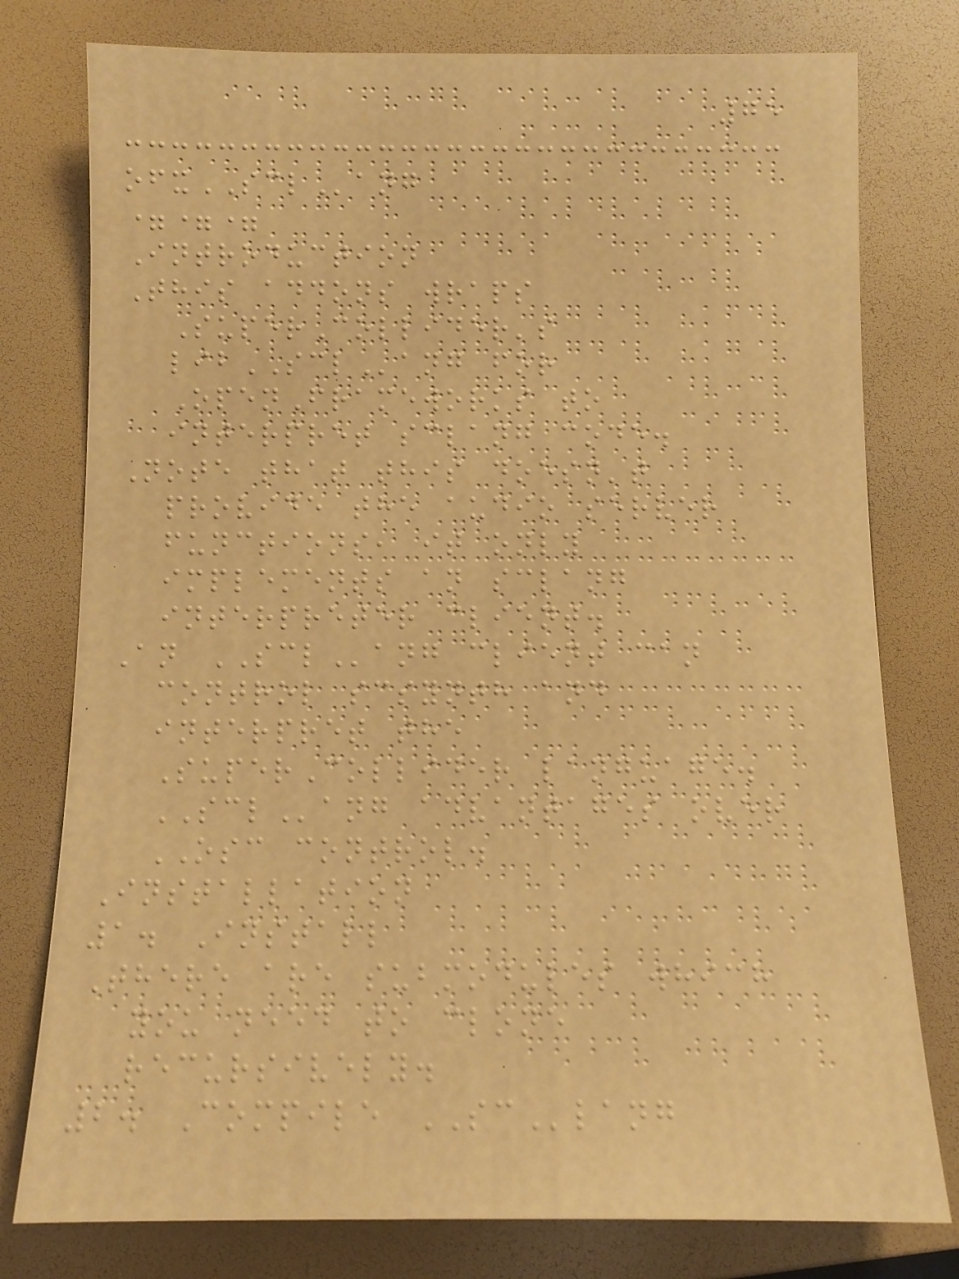75
ofxSCLang
===
Introduction
This addons wraps
SuperCollider's
libSCLang for
OpenFrameworks to
interpret sclang code.
Note that this doesn't
provide the audio server
functions, it only
implements an sclang
interpreter client.
An SCLang client can
control scsynth and
interpret the
SuperCollider language.
SCLang advantages over
OSC control.
Installation
1. Install
There are submodules which
you need to clone
recursively.
2. Compile SClang
